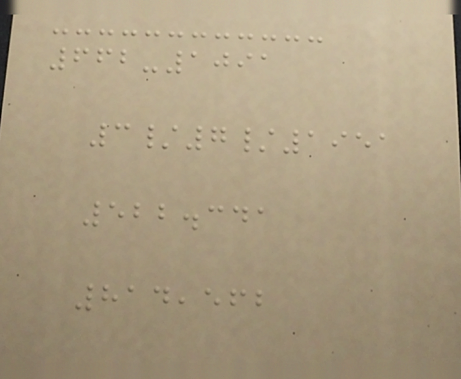662-1091
3/7/1951
522.341
814,562
